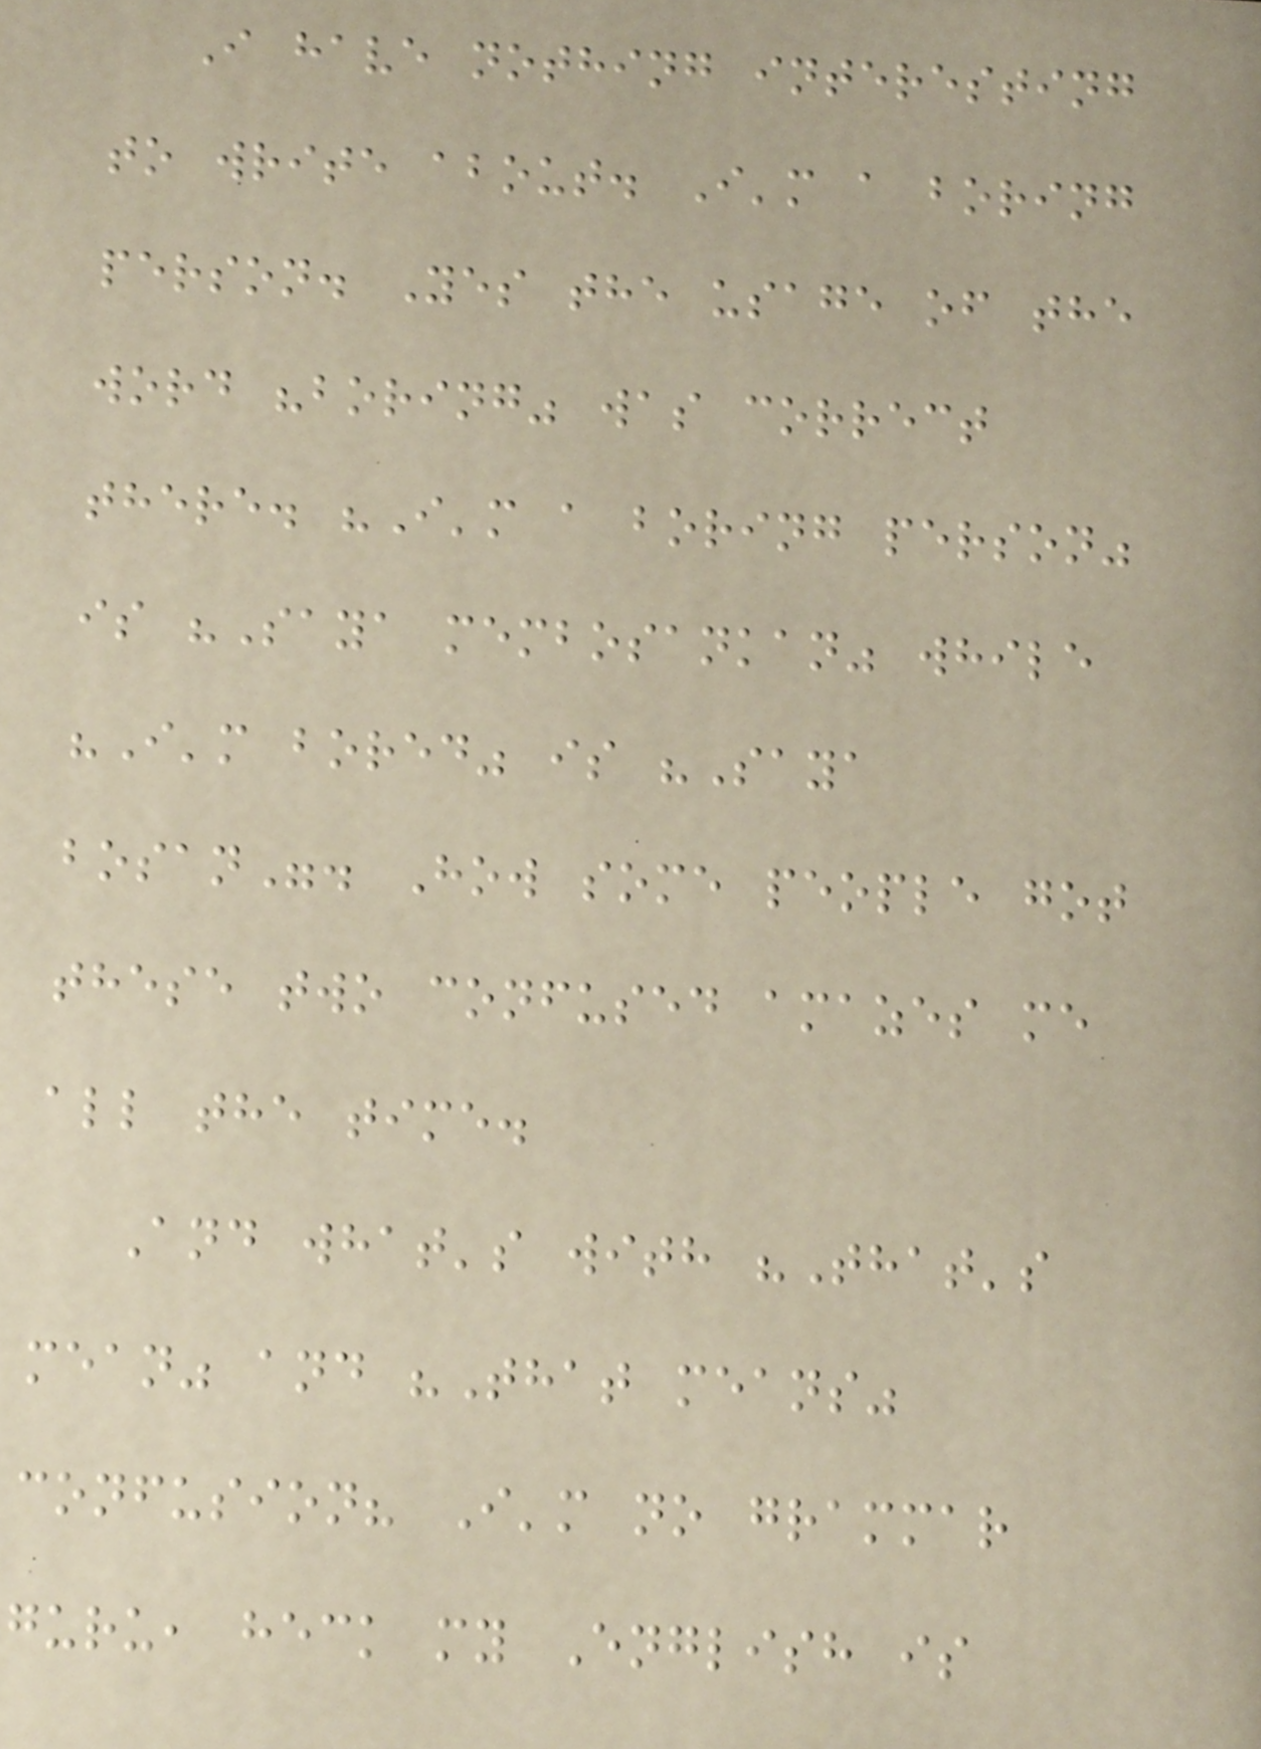I have nothing interesting
to write about. I'm a boring
person. Yes the usage of the
word "boring" was correct
there. "I'm a boring person"
is "Saya membosankan" while
"I'm bored" is "Saya
bosan". How some people got
these two confused amazes me
all the time.
And what's with "That's
mean" and "That means"
confusion? I'm no grammar
guru, heck my English is
